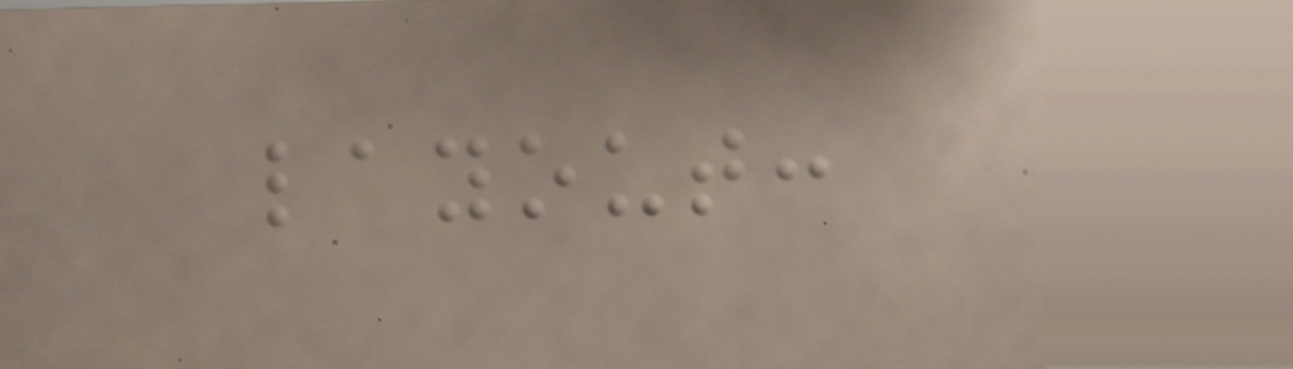layout:
